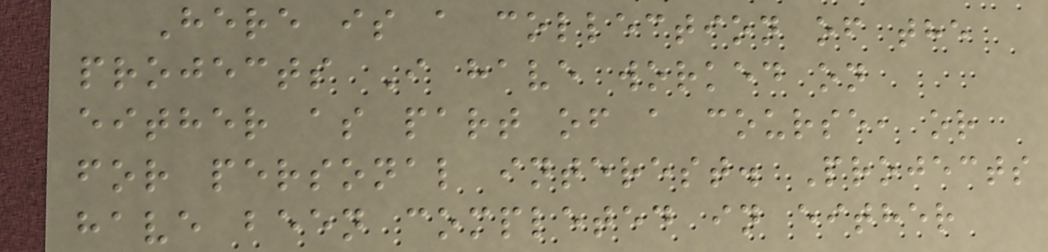Here is a collection of the
projects I have worked on
either as part of a course, or
for personal interest. Projects
have been completed in either
